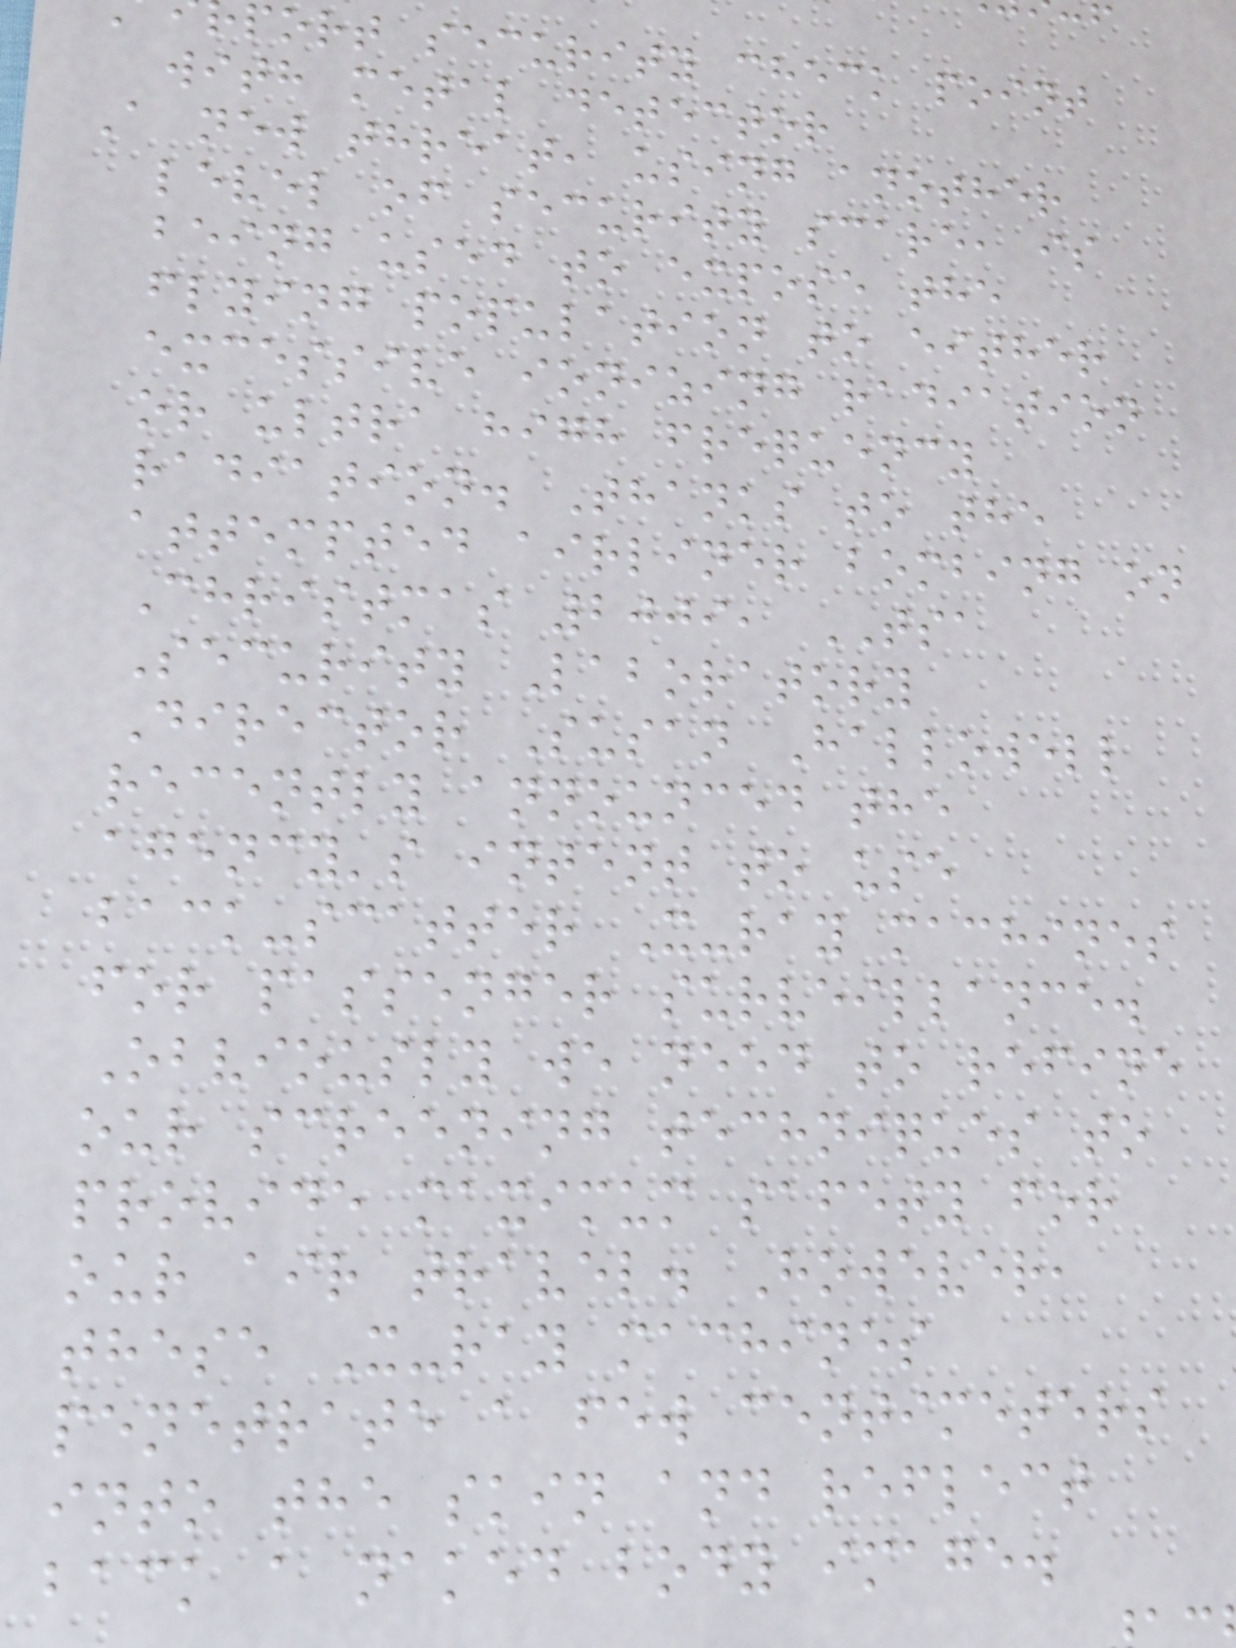port security check point
with metal detector
A new threat, using another
level of security scare, is
being used to expose the
flying population to either
excessive ionizing radiation
or ultra high frequency
radiation. Thanks to the
attempted airliner bombing on
Christmas 2009, TSA
Security Laboratory
Director Susan Hallowell
recently announced the
agency's intent to use
back-scatter X-ray machines
for passenger surveillance.
Obviously we need to refine
our screening techniques to
provide maximum safety for
our air travel. However,
these X-ray machines
penetrate a few centimeters
into the skin and reflect
back a naked body image.
